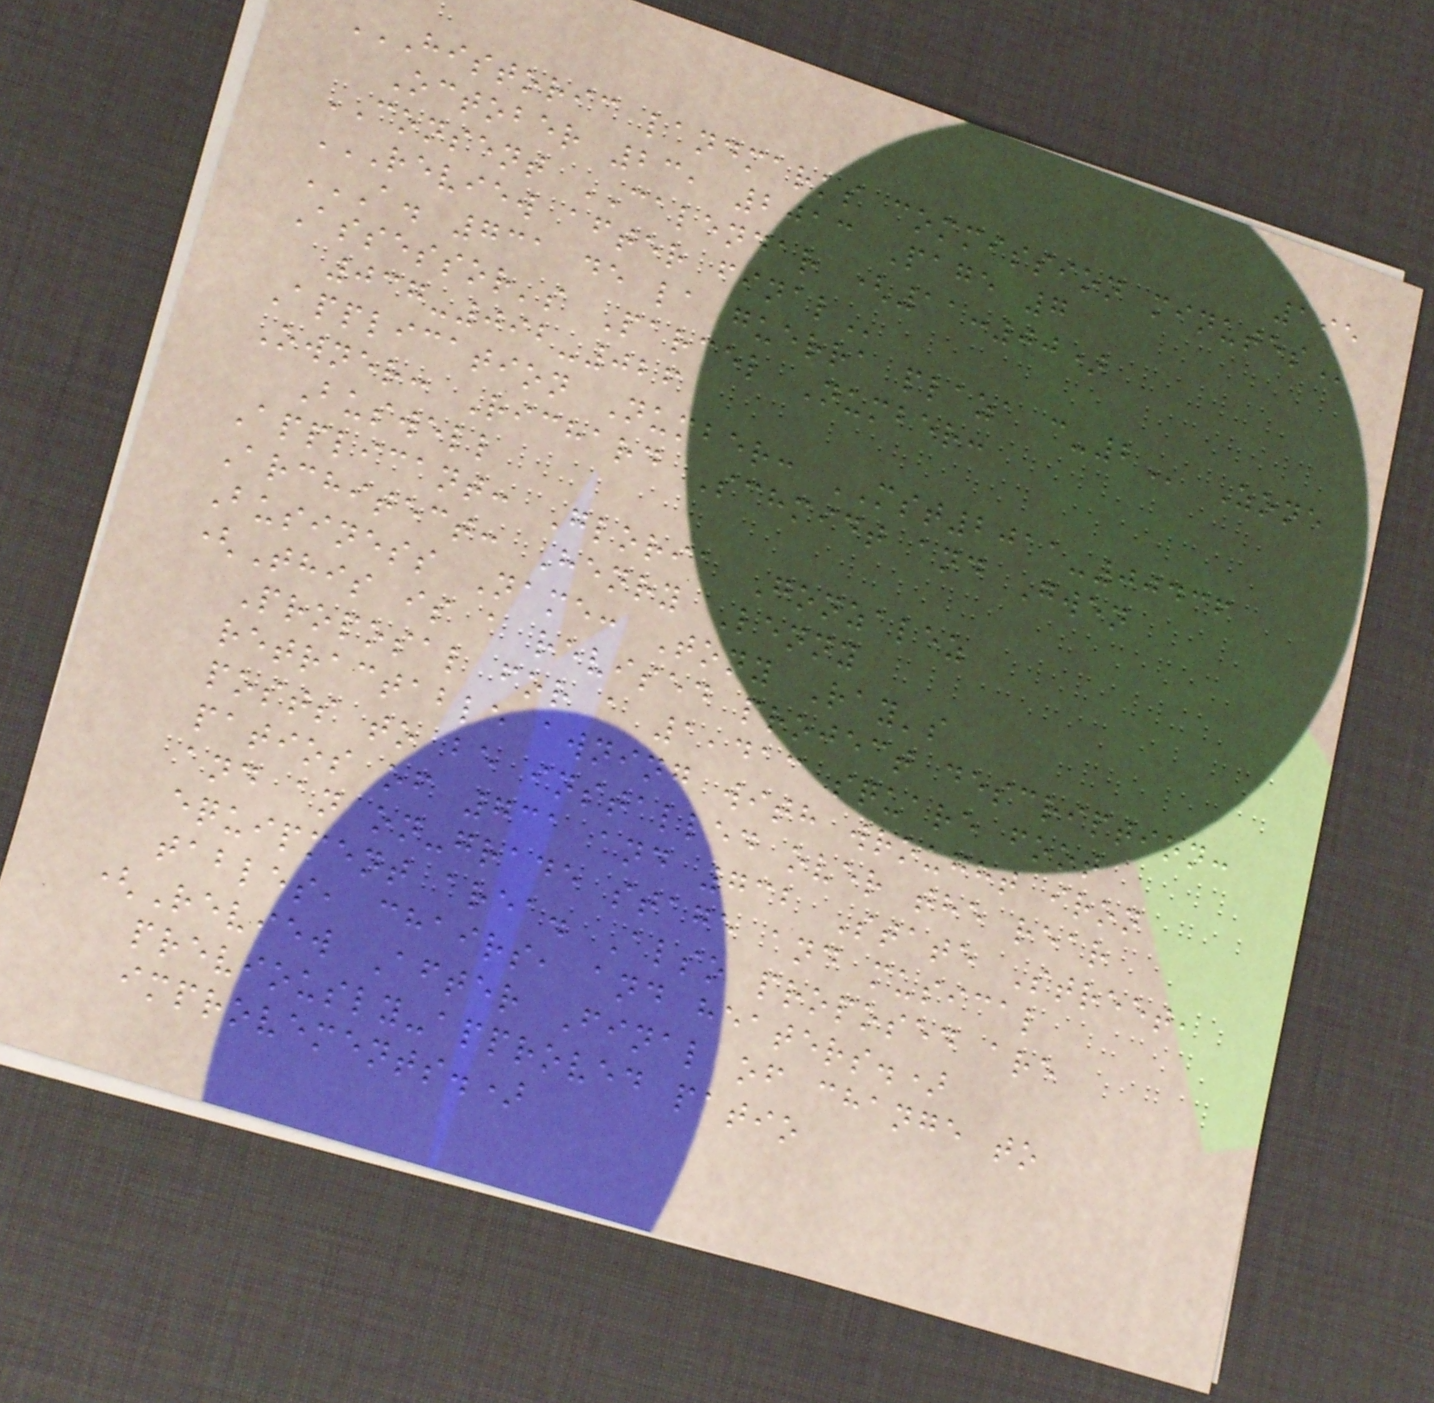195
HISTORIC LANDMARKS COMMISSION MINUTES
October 23, 2013 Page 7
CONSENT CALENDAR (11:00)
REVIEW AFTER FINAL
A. 731 DE LA GUERRA PLAZA C-2 Zone
Assessor's Parcel Number:
037-092-026
Application Number: MST2011-00436
Owner: Richard Schmidt and Gwen
Buswell
Applicant: Gloria Gonzalez
Architect: Henry Lenny
Business Name: Tony Ray's
(This is a revised project description:
Proposal for a 1,413 square foot
retractable awning with wrought iron
posts to be installed over the rear
patios of 731 and 732 State Street,
and an on-grade stage and musical
equipment area. Also proposed are
tables, chairs, and heaters.)
(Review After Final of change to
previously-approved patio
improvements.)
